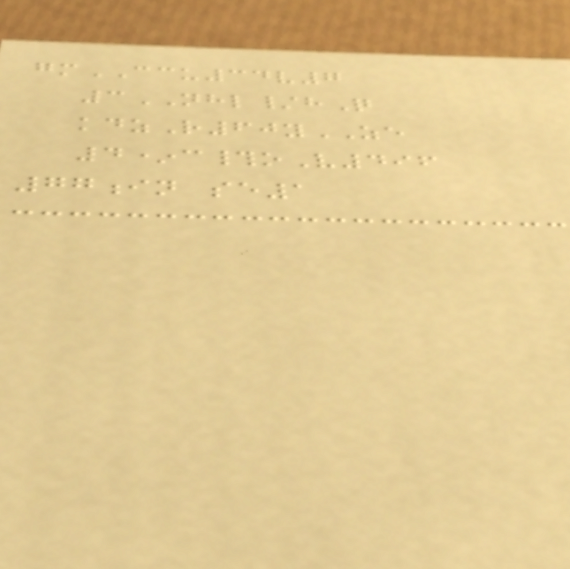gmCCU34v7
3NHL/hQ
kdzR60yZE
4*c#oV496
77in se1
